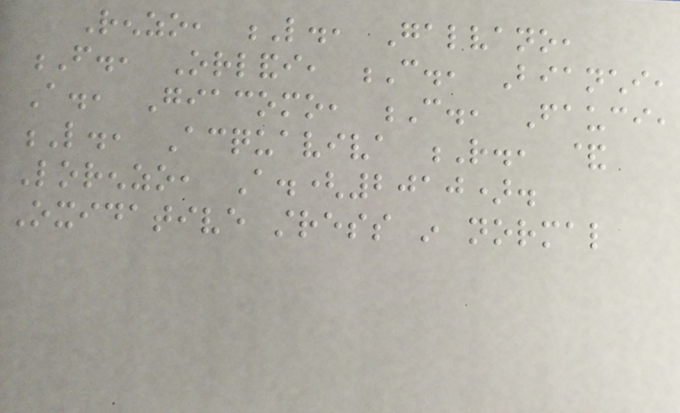Renzo, L., Galvano,
F., Orlandi, C., Bianchi,
A., Giacomo, C., Fauci,
L., Acquaviva R., &
Lorenzo, A.(2010).
Oxidative stress in normal
